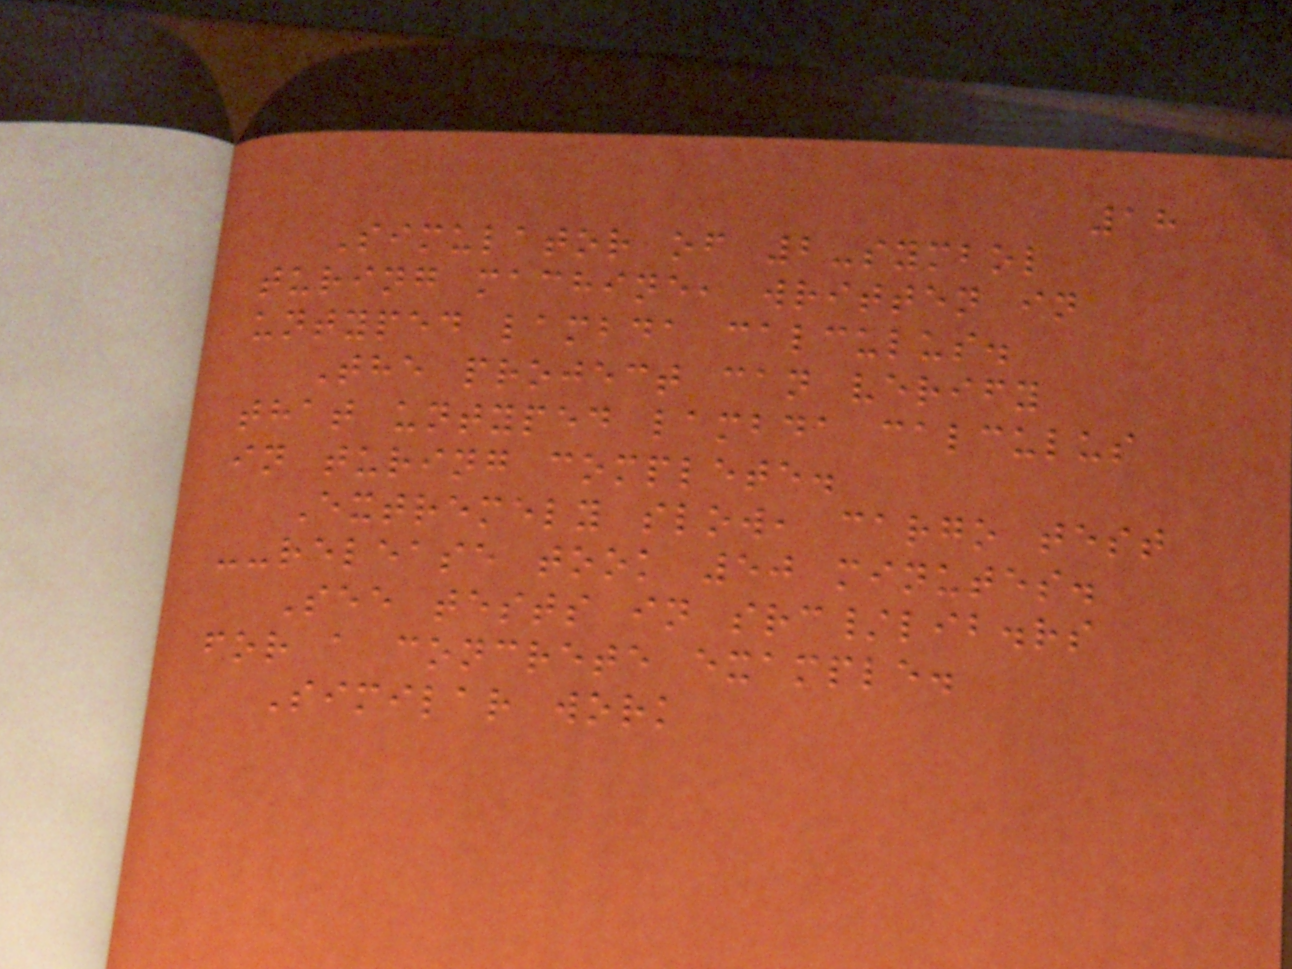18
Simulator of 2-symbol
turing machine, written in
untyped lambda calculus.
The project can verify
that untyped lambda calculus
in turing complete.
Extremely slow, cargo test
--release took 50 minutes.
See tests in src/lib.rs
for a concrete example.
Similar work
